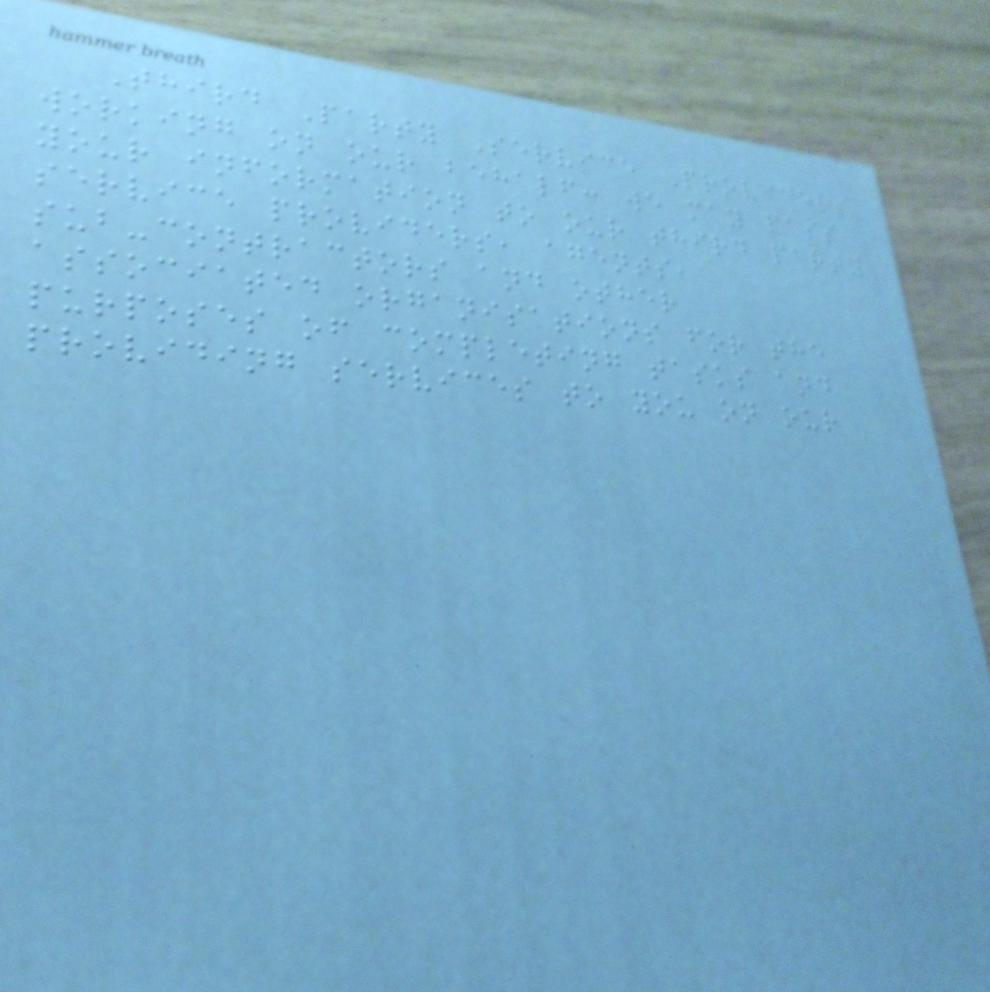Third Party Service Providers
working on our behalf: we may pass
your information to our third party
service providers, agents,
sub-contractors and other
associated organisations for the
purposes of completing tasks and
providing services to you on our
